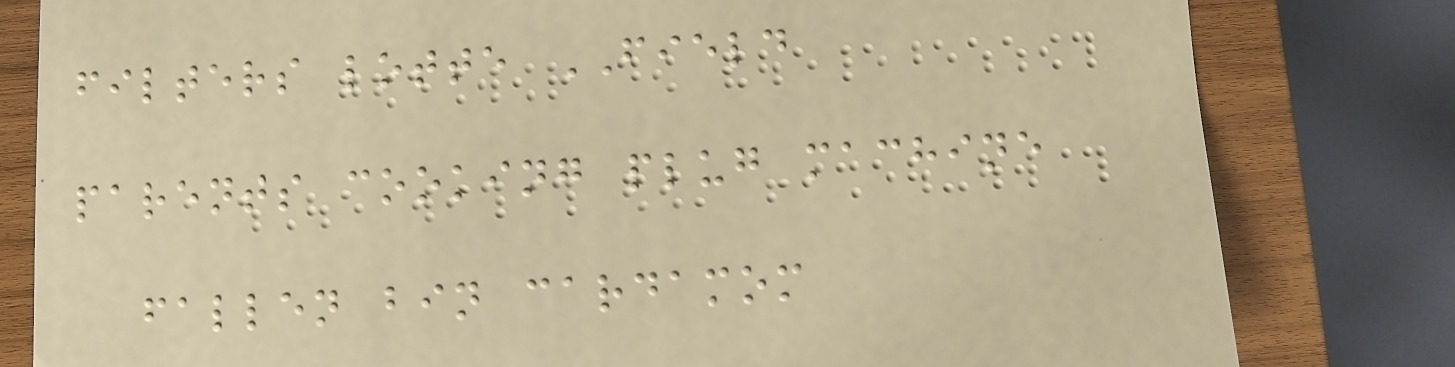filters lotte FIELD
parents cooking plug machine
fallen bin cardamom
